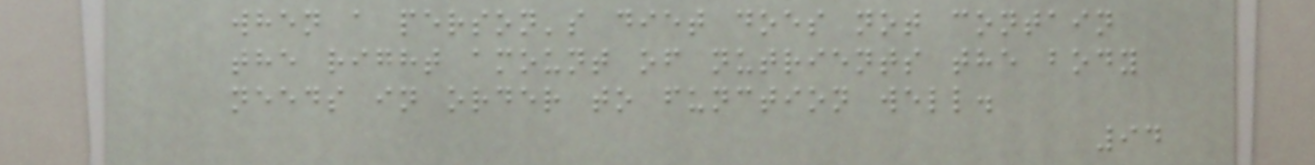when a person's diet does not contain
the right amount of nutrients the body
needs in order to function well.
94
